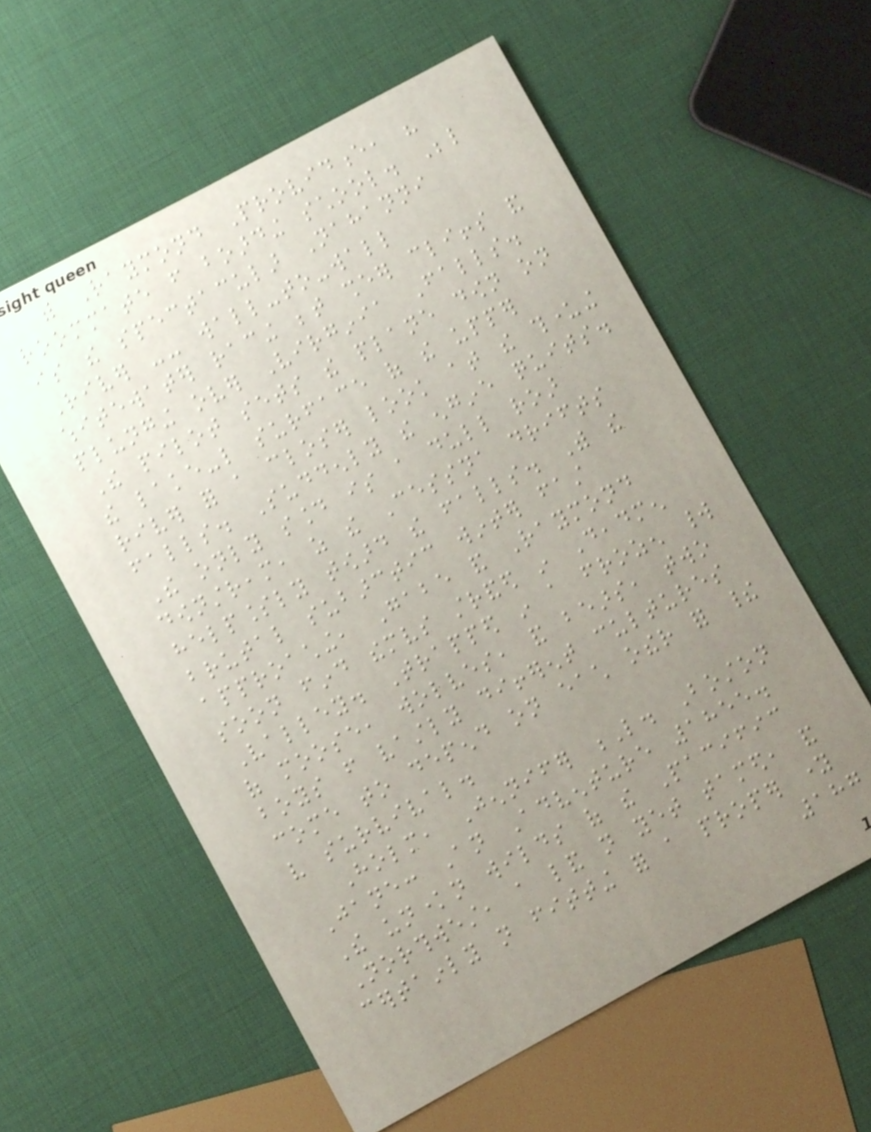with Raymond Providence, his
roommate from boarding school. Below
is the spectacular Nahanni
River -- wall-to-wall
whitewater racing between sheer cliffs and
plunging over Virginia Falls.
The pilot sets the plane down on
the lake-like surface of the upper
river for a closer look at the thundering
falls. Suddenly the engine quits.
The only sound is a dull roar
downstream, as the Cessna drifts
helplessly toward the falls. With the
brutal subarctic winter fast
approaching, Gabe and Raymond
soon find themselves stranded in Deadmen
Valley. Trapped in a frozen world
of moose, wolves, and bears, two
boys from vastly different cultures
come to depend on each other for their
very survival.
Holm, Jennifer L. Boston
Jane: An Adventure 1855.
The unknown wilds of the Pacific
Northwest, a land not yet tamed, and
certainly not fitting for a proper young
187
